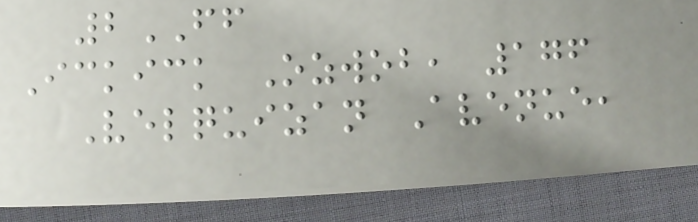2FF
Ickick Ozwob, 176
Velquizan Avenue,
